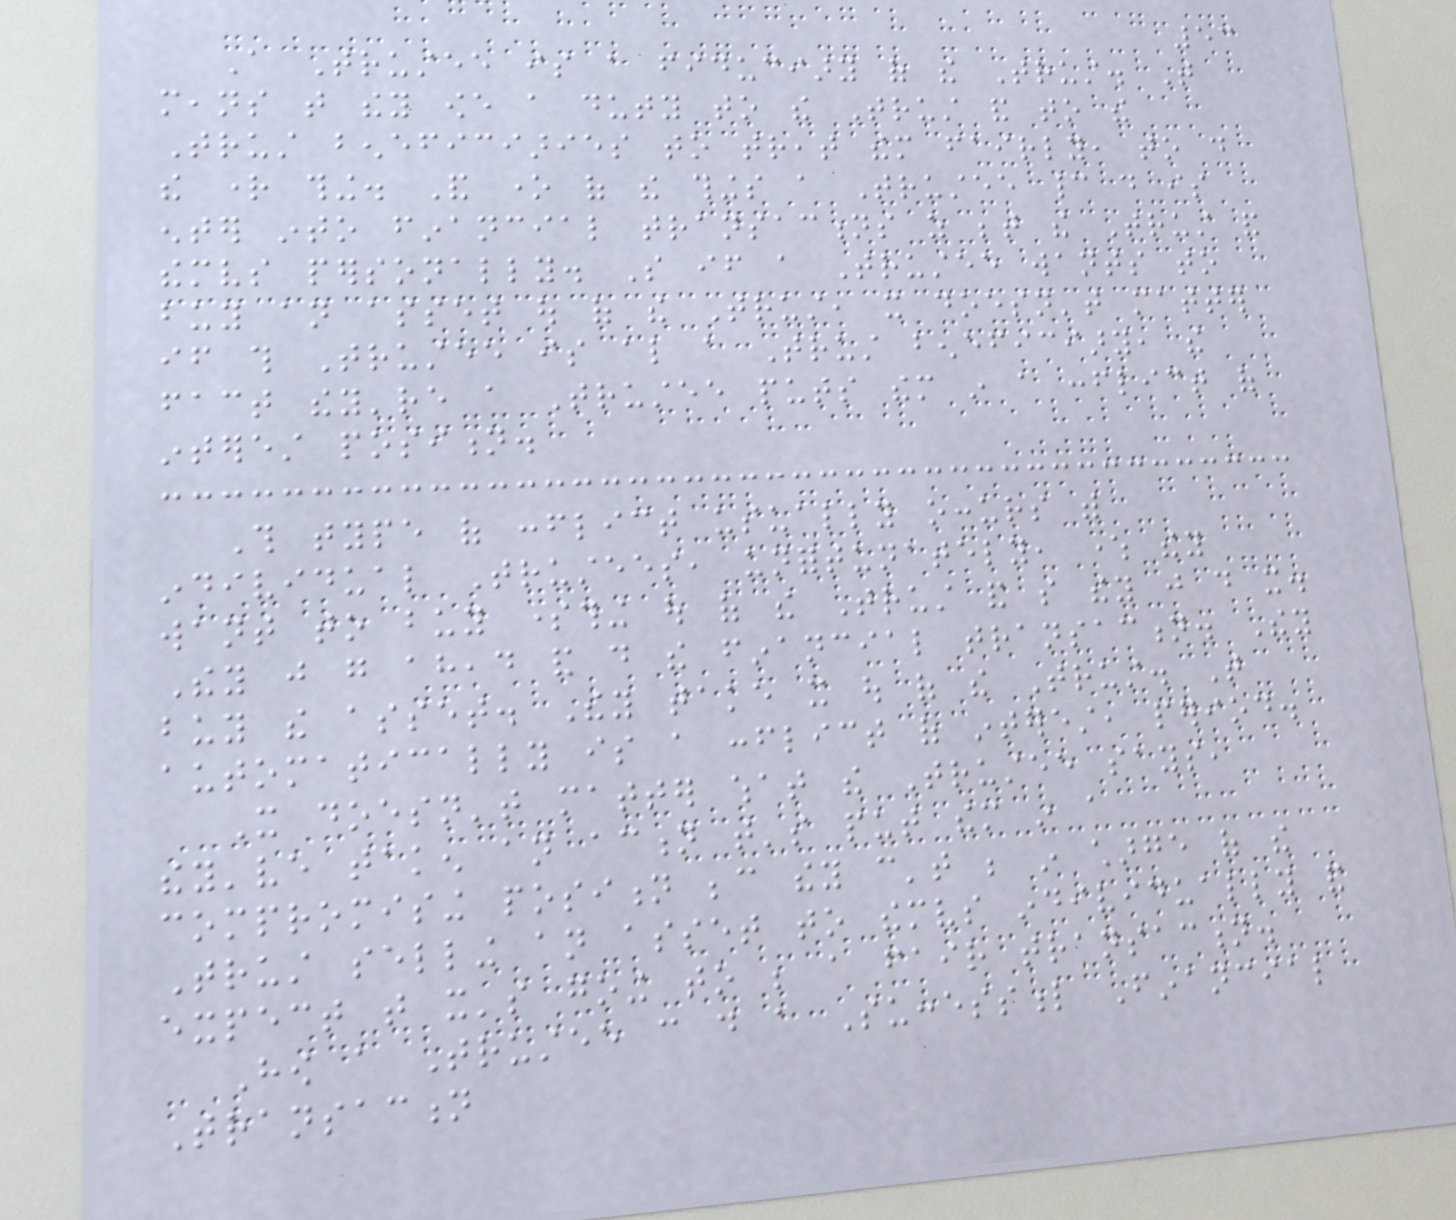53
A Trustee is a fiduciary of the Trust. That
means that they owe a duty to the Trust and to the
Trust beneficiaries to treat them fairly, to do
the right thing. And one of the things a Trustee cannot do is
enter into financial transactions as between the Trust and
themselves personally. So if a Trustee wants to
buy an asset out of the Trust, it doesn't matter
if this Trustee is also a Trust beneficiary, the
fact they're a Trustee puts them in a conflict of
interest position.
This type of conflict usually occurs with
individual Trustees, unfortunately, where they
want to buy something out of the Trust and so they just do it.
They just go ahead and do the financial transaction. They
buy the asset. They take it out of the Trust. That
automatically is a conflict of interest, period.
It doesn't matter what the Trustee says,
they've taken an action that's put them in a
compromising position because they can't be in charge of the
Trust selling an asset to themselves individually and
expect that it's going to be a fair transaction.
How a Trustee can do a Successful Financial
Transaction
